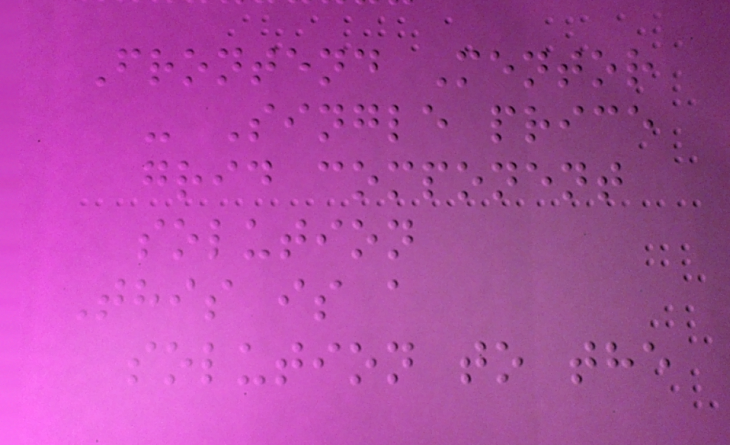Frontend Mentor
- Single price
grid component
solution
This is a
solution to the
